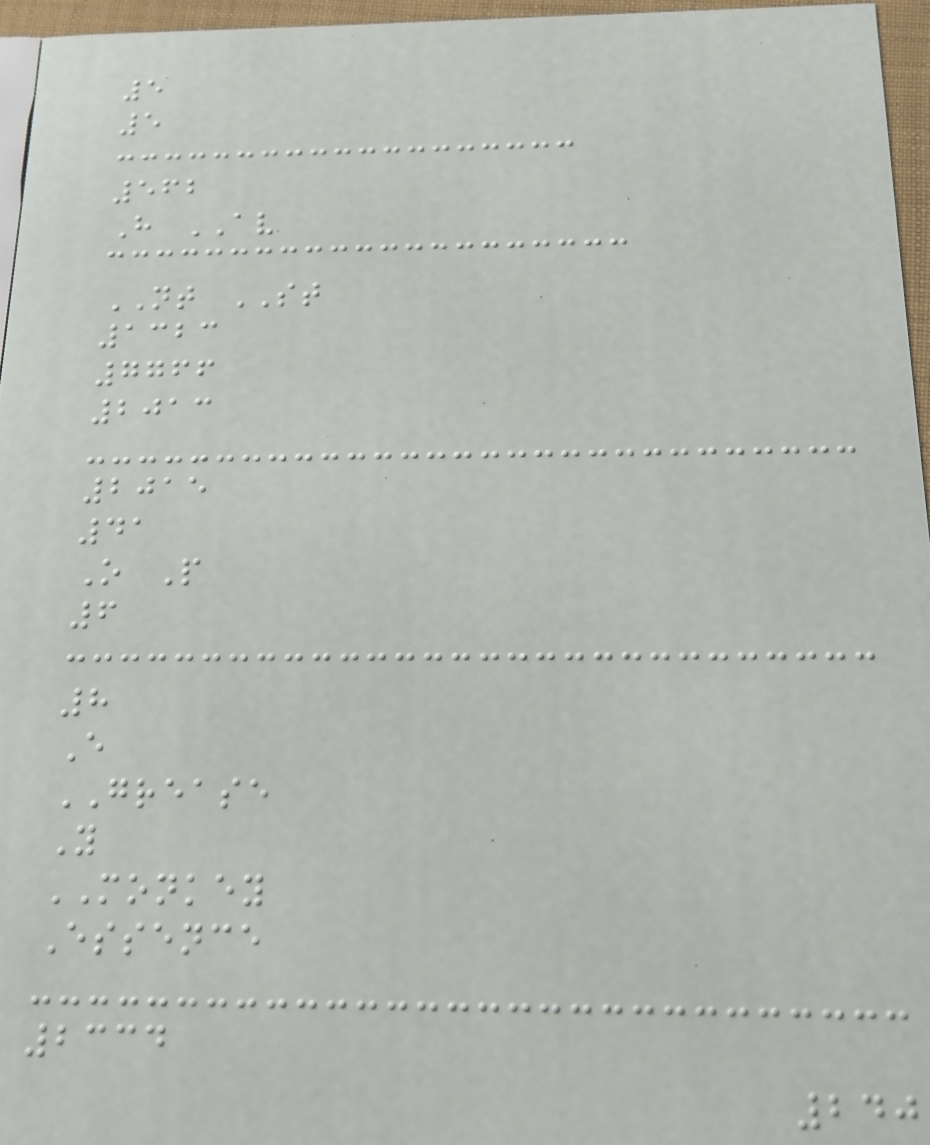5
5
562
H AV
NT ST
1323
7766
2013
2015
41
O P
6
8
E
GREASE
Y
MONKEY
Essence
2334
240
